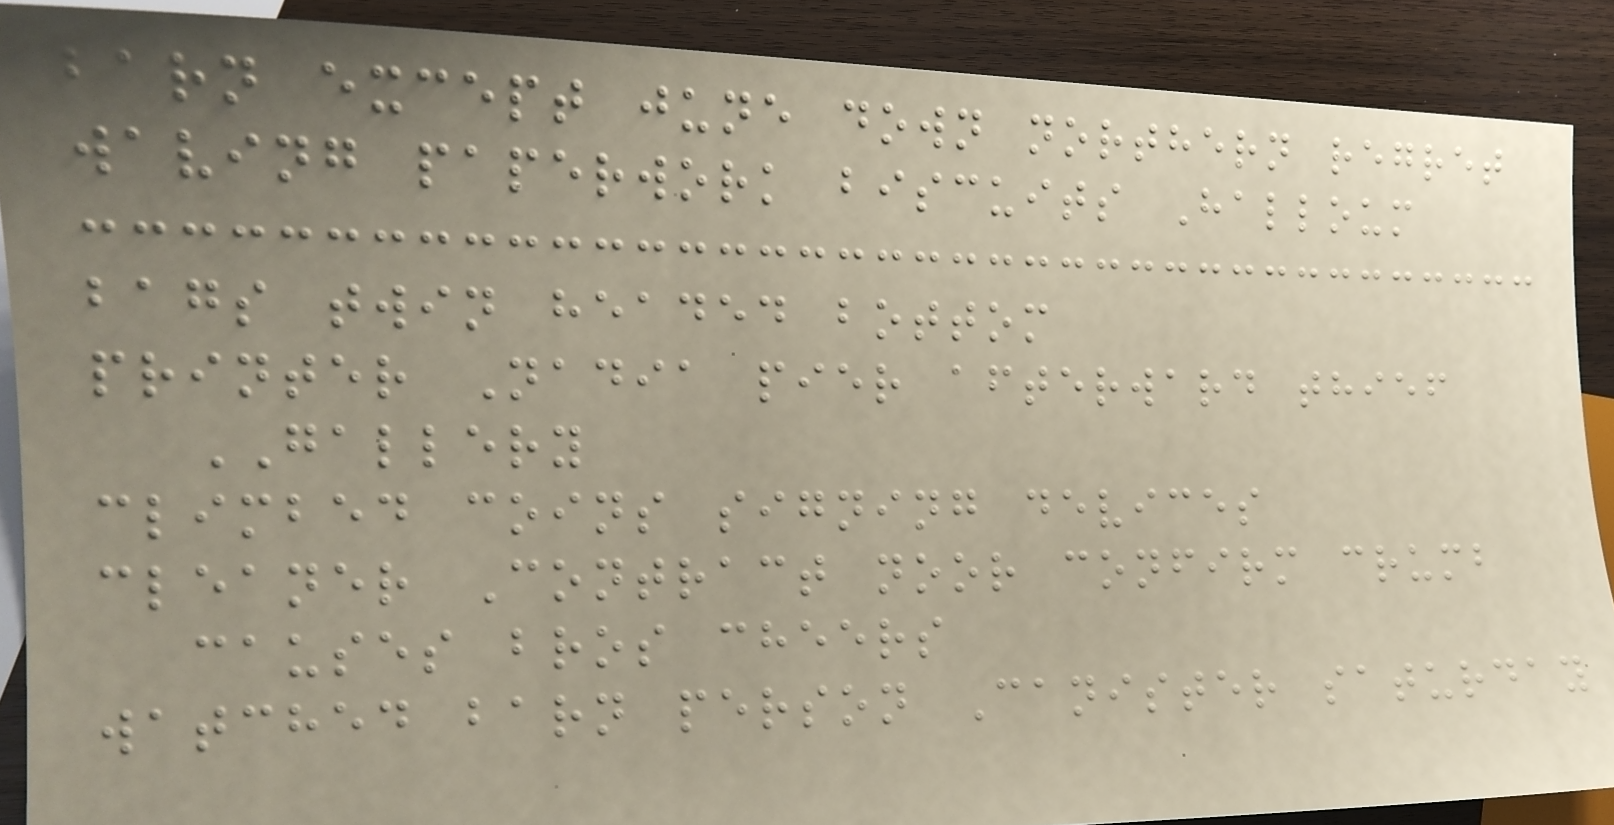barn except june down northern regret
waving paperwork biscuits Halloum
bags twin headed bottom
printer Nadia pier afterward thief
GALLERY
climbed coins signing devices
cleaner Contract noor confirm crumb
causes bros cheers
watched barn person Canister saturday
